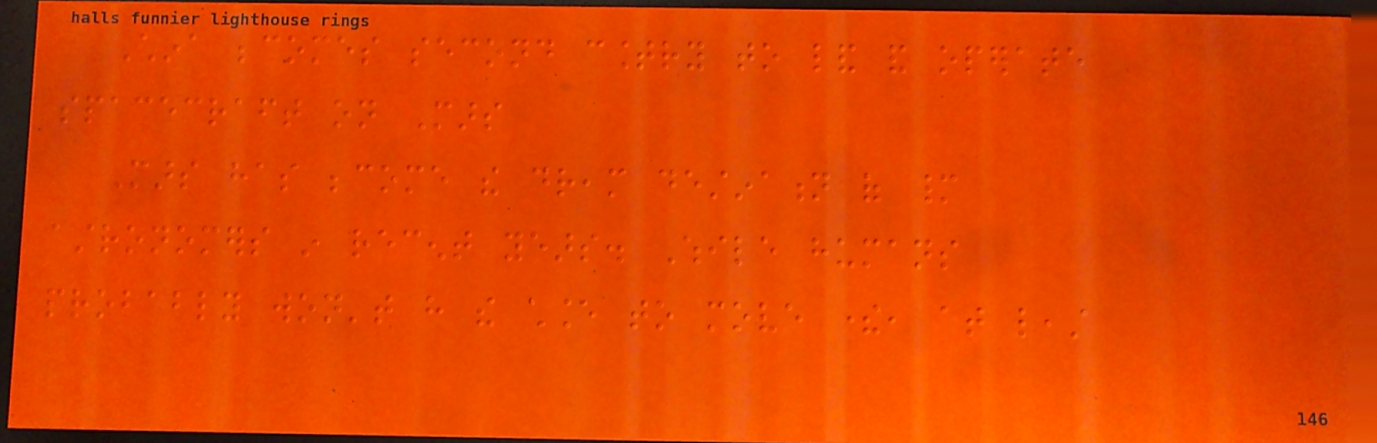China becomes second country to land and operate
spacecraft on Mars
Mars has become the dream destination of many
astronomers in recent years. While humans
probably won't have the chance to move there, at least
